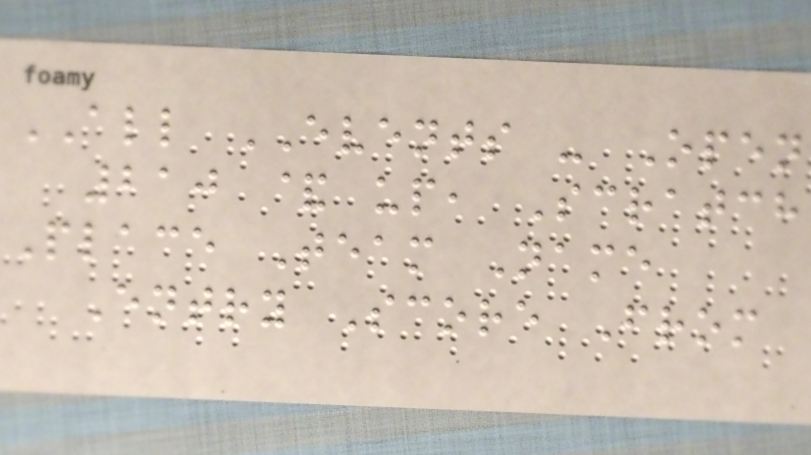ALL EVENTS - Open
210 & up, Scratch
Place Team Name
Entry Score From
